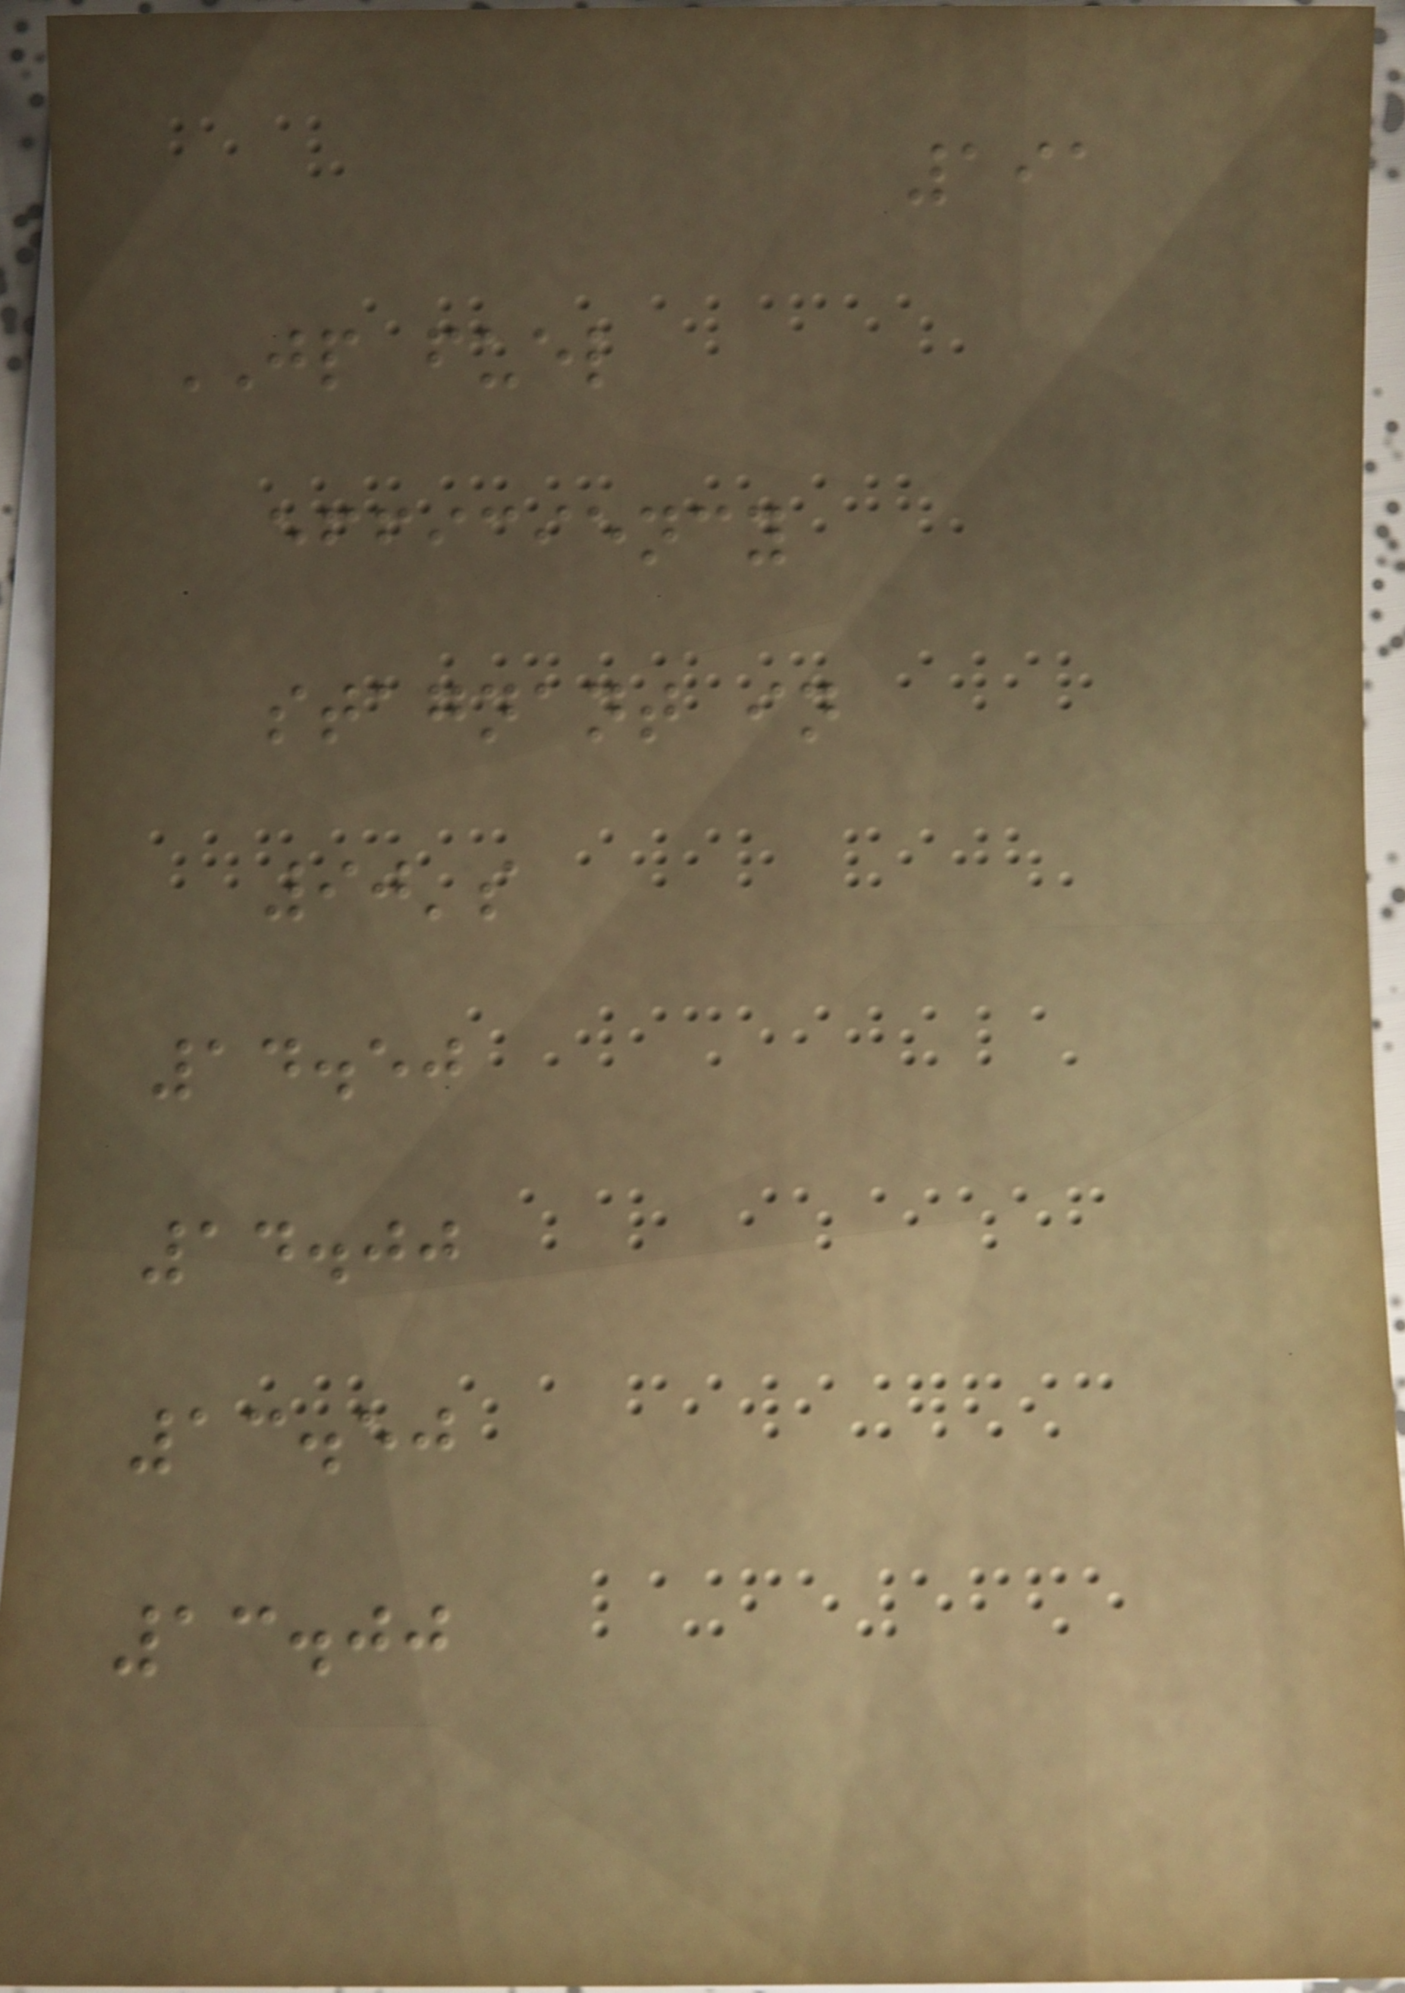191
JP fuel
efficiency
stagnant in
90's
14.50
14.00
13.50
13.00
